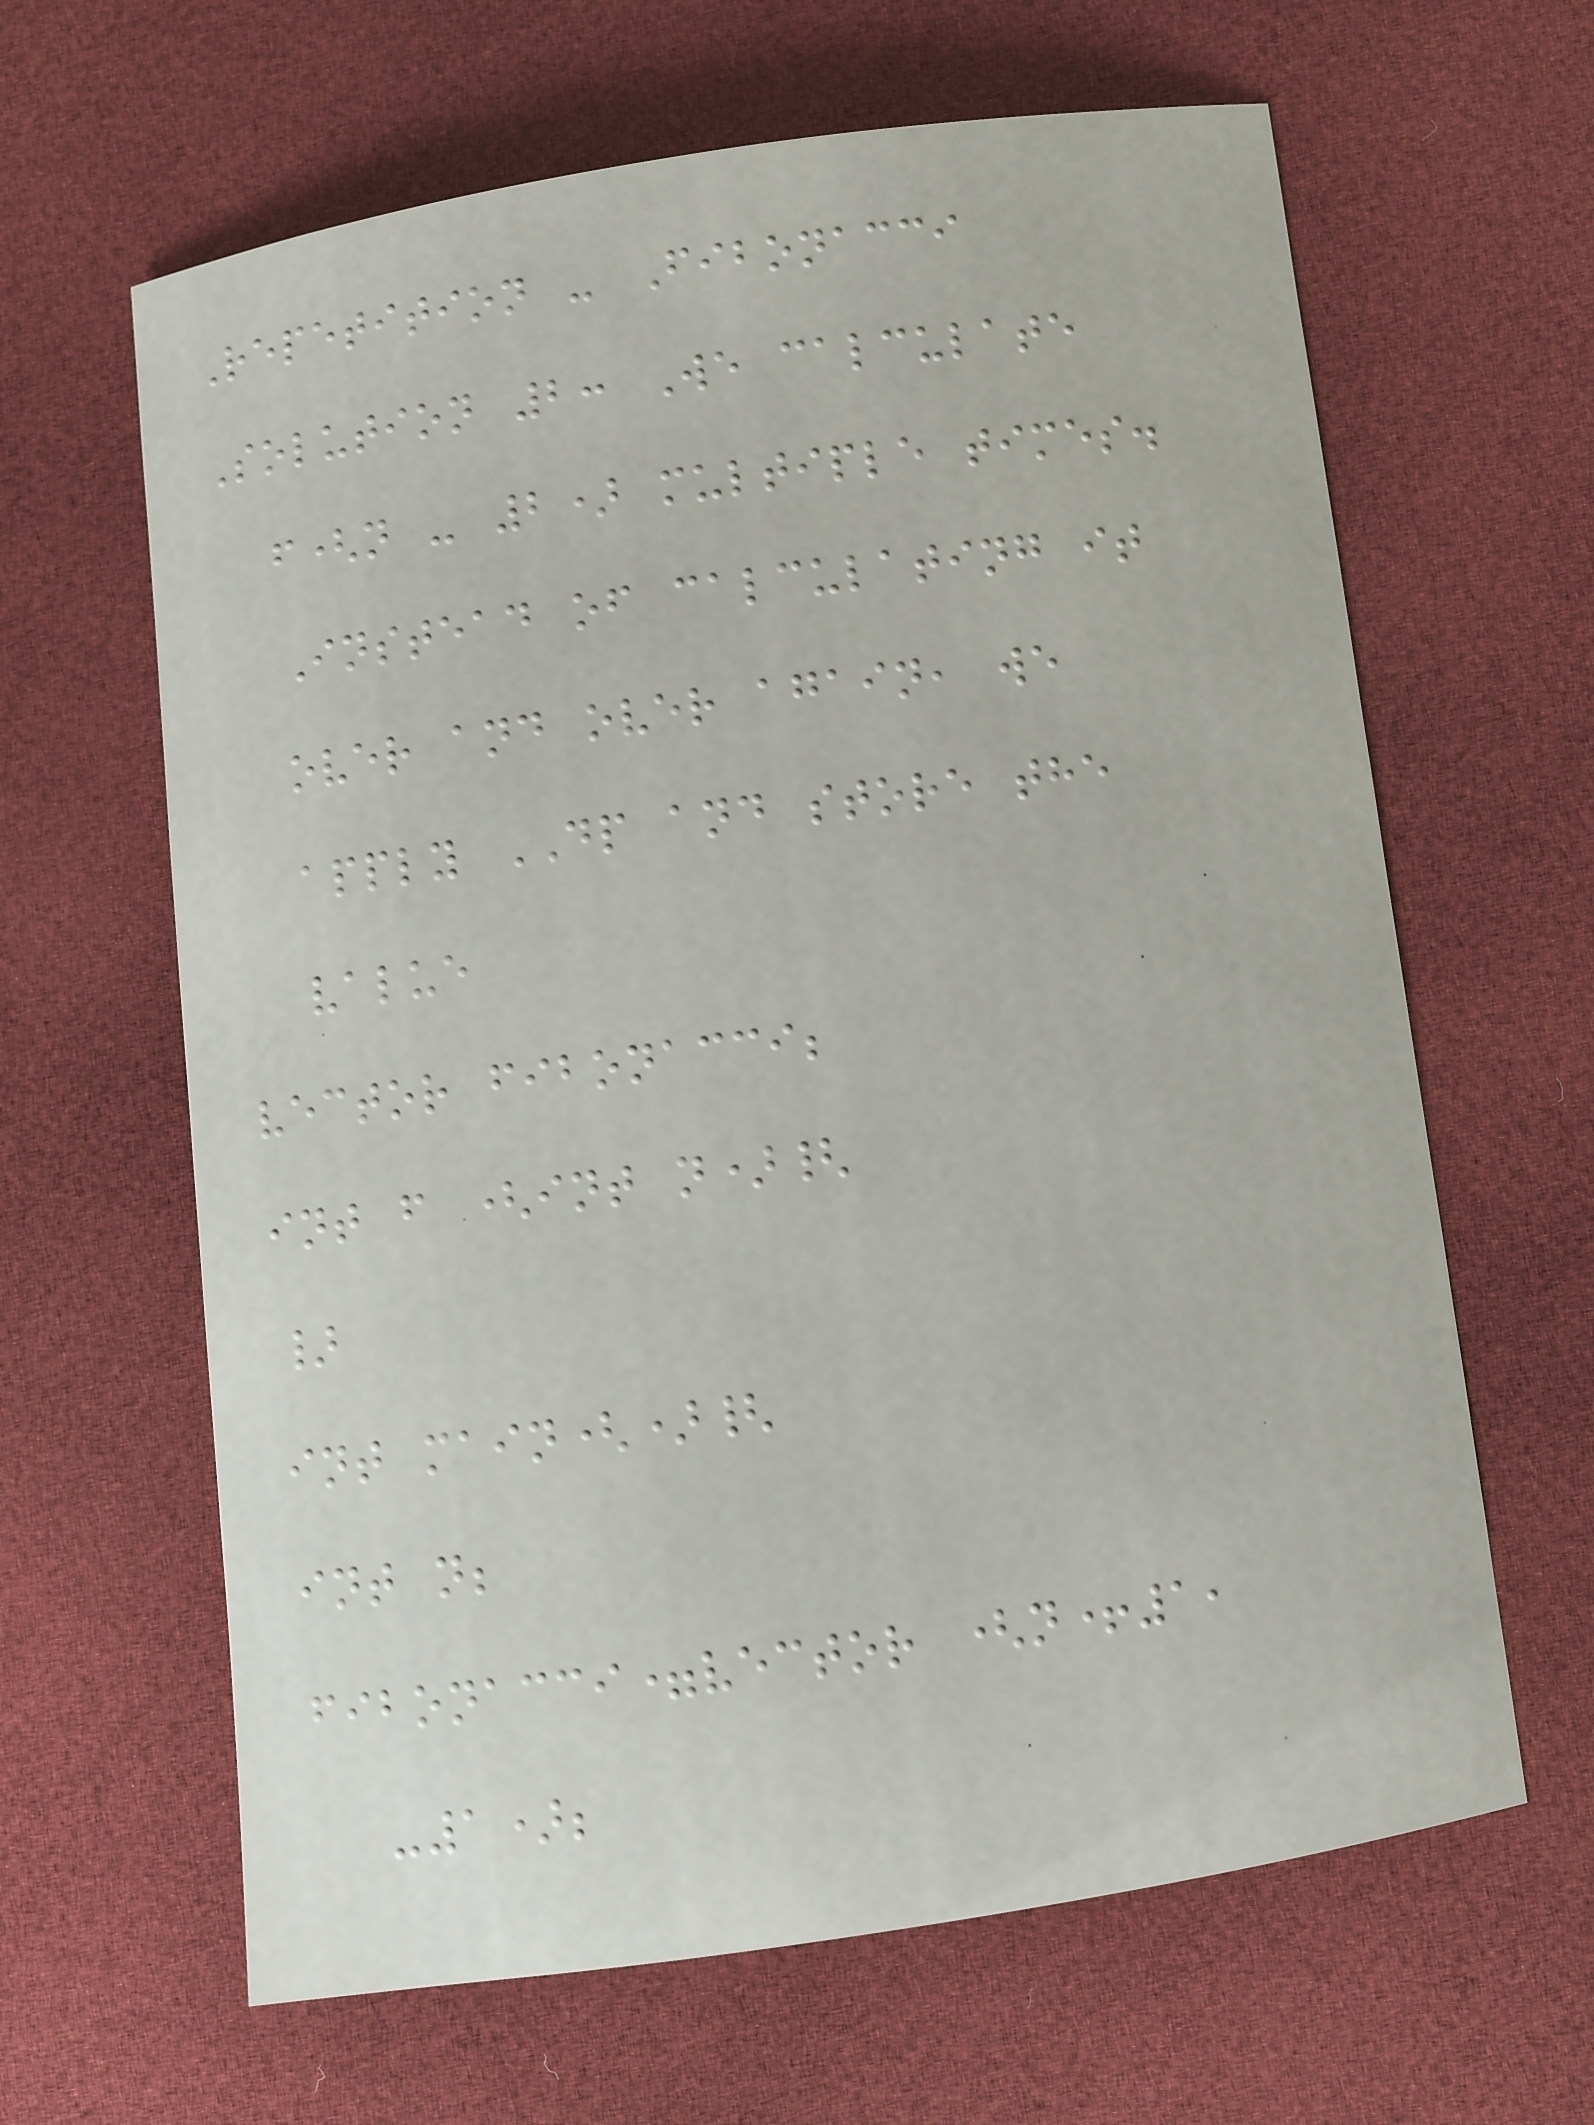Repetition - Fibonacci
Solution 2: We calculate
f(n - 2) multiple times.
Instead of calculating it
over and over again, we
apply DP and store the
value
vector fibonacci;
int f (int n){
}
int main(){
int n;
fibonacci=vector (n+1,
-1);
